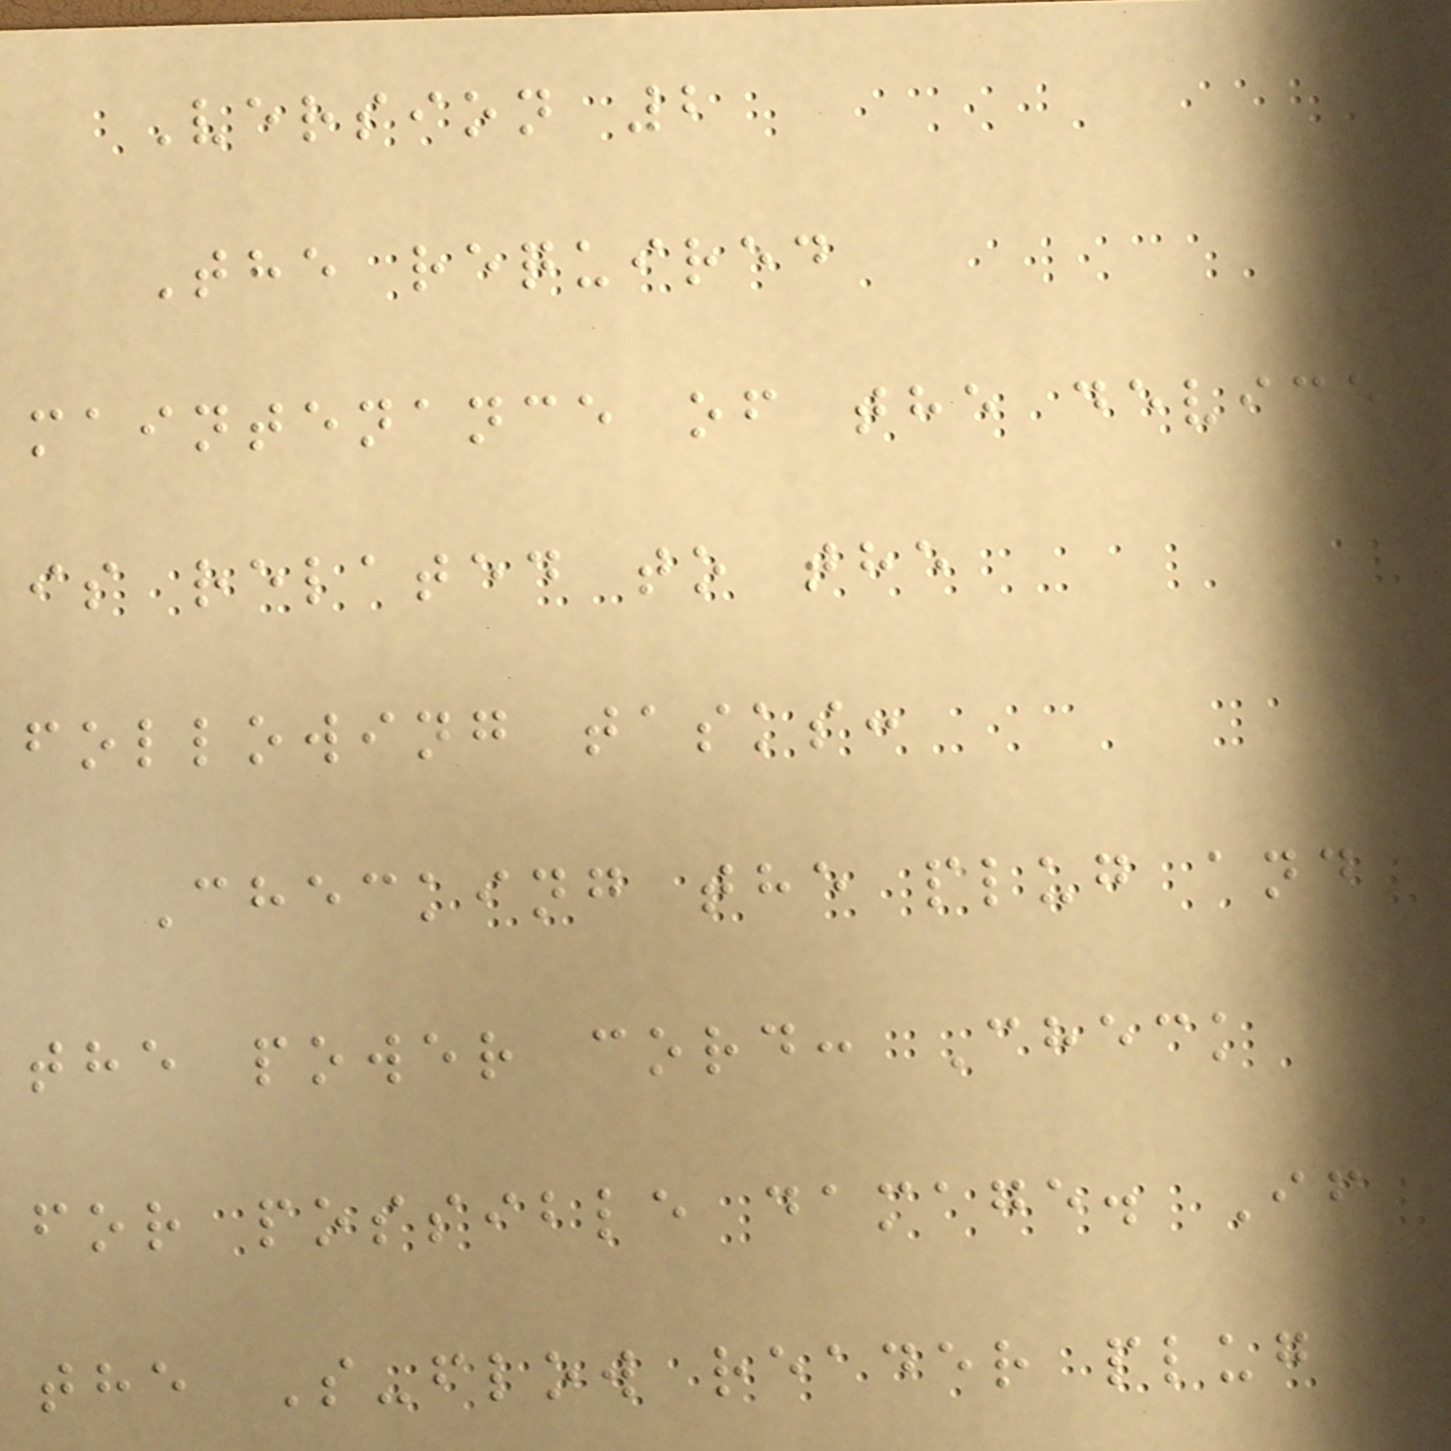Version 2
The required
maintenance of the device
is related to the
following tasks:
Checking the plug and
the power cord: Check
for possible damage. If
the S-flow reader plug
